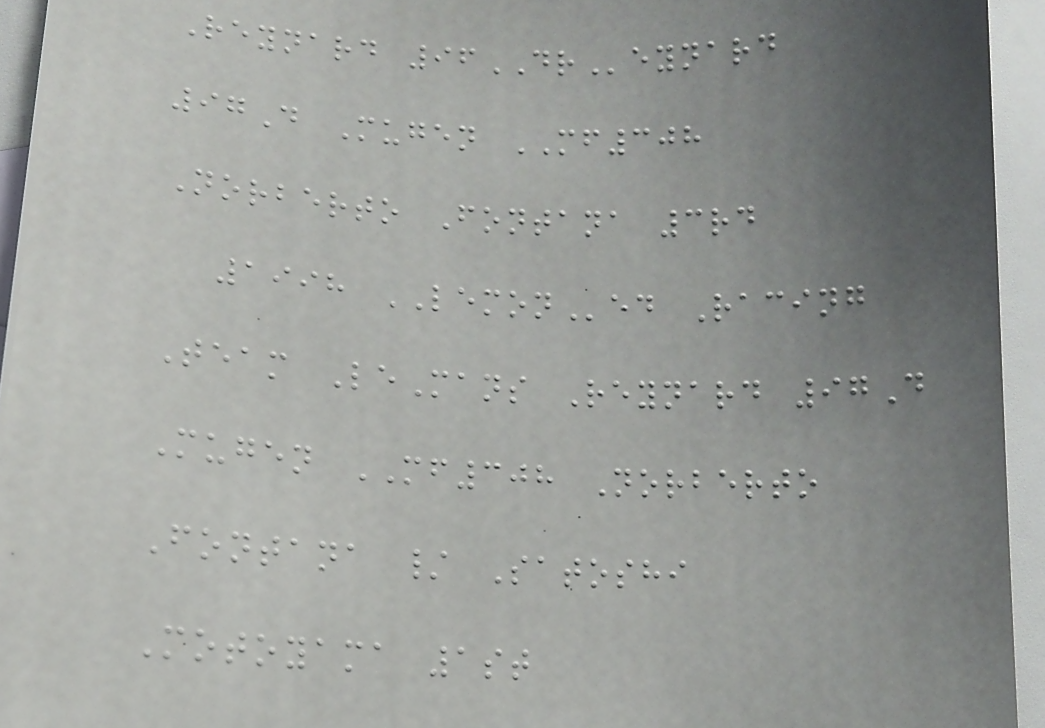Reynard 96DReynard
97D Mugen MF308
Norberto Fontana 3rd
1998 LEMONed Racing
Team LeMans Reynard 97D
Mugen MF308 Norberto
Fontana / Satoshi
Motoyama 1st
